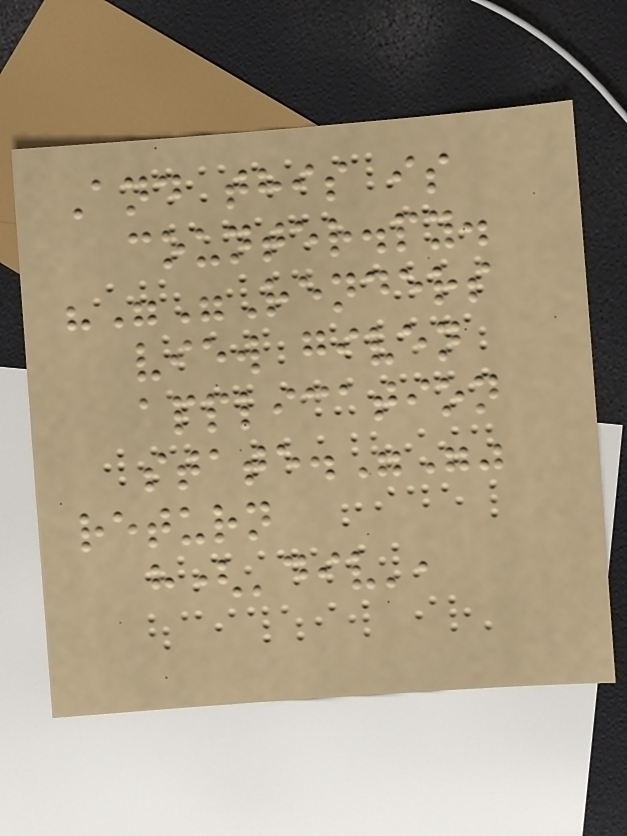And this is
counter.py.
"""Renders
view given
application
state."""
return
h('div',
